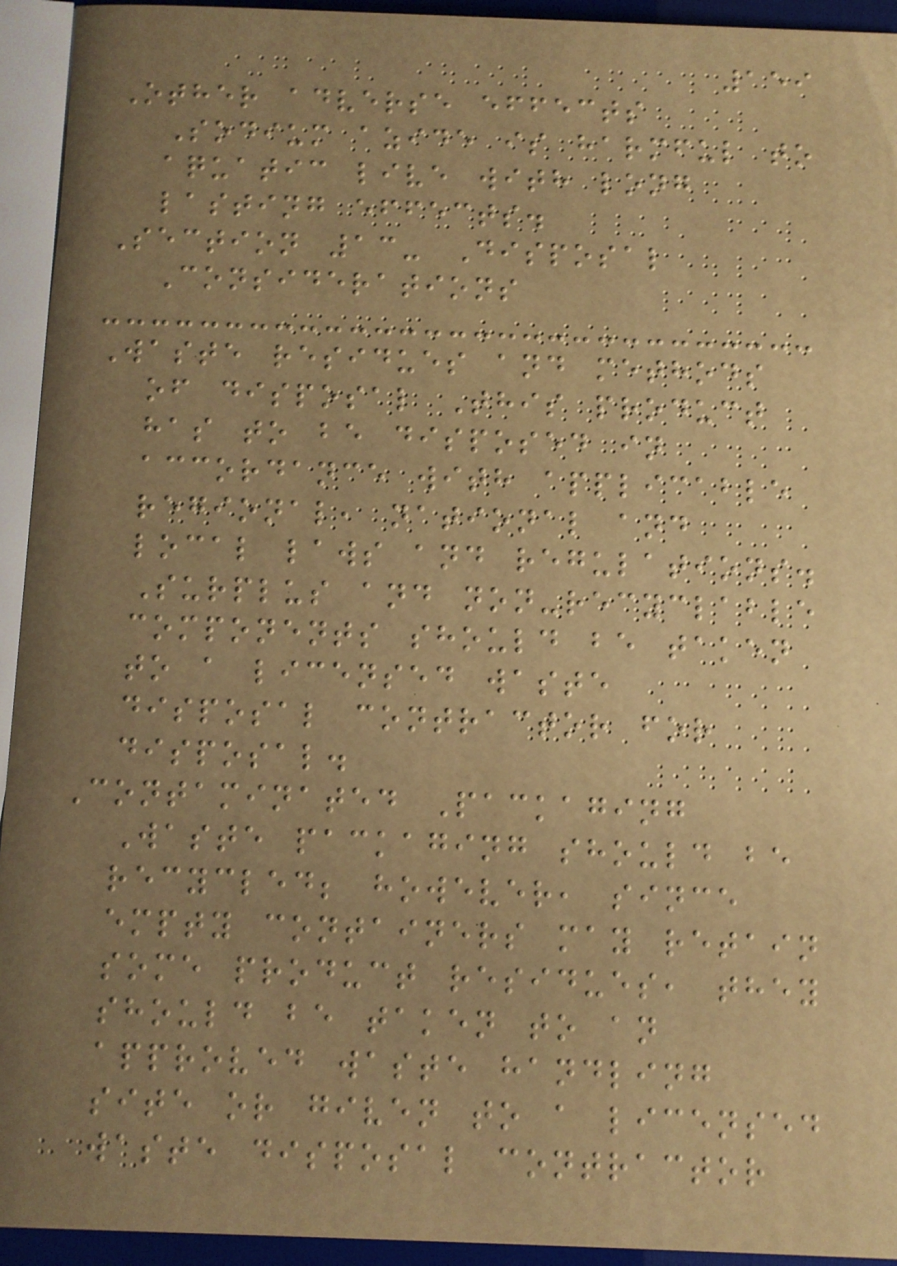159
Other adverse effects
Sodium azide is harmful to
aquatic live with long
lasting effects.
Section 13- Disposal
Considerations
Waste residues and methods
of disposal This product
has to be disposed in
accordance with applicable
regional, national and
local laws and regulations.
Surplus and non-recyclable
components should be taken
to a licensed waste
disposal contractor for
disposal.
Contaminated Packaging
Waste packaging should be
recycled; however, since
empty containers may retain
some product residues, they
should be taken to an
approved waste handling
site or given to a licensed
waste disposal contractor
